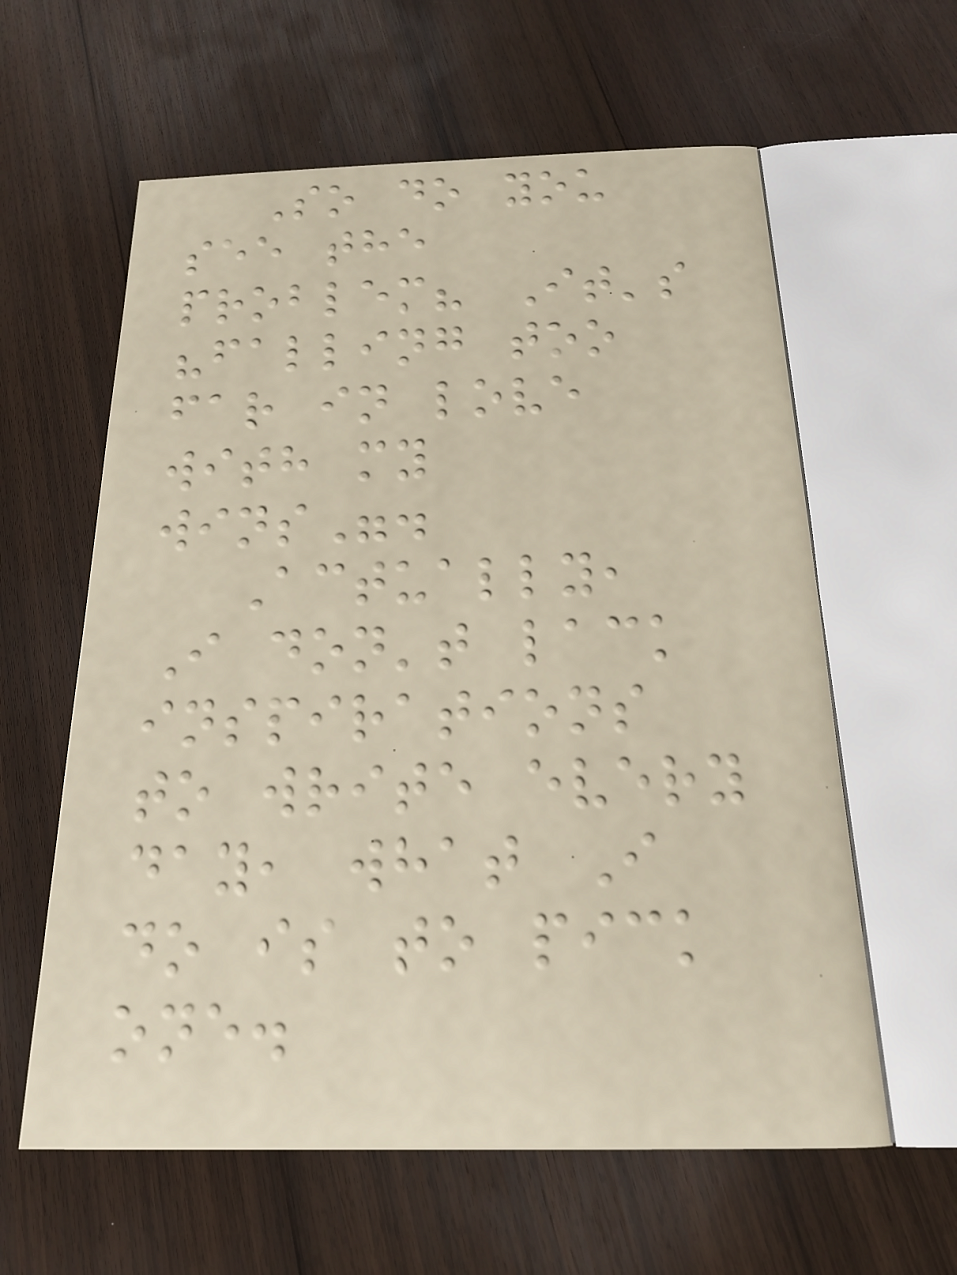So do you
see the
problem? It's
"falling too
far in love
with my
wins".
Actually,
I don't lack
inspirations
to write every
day, what I
do is to pick
one.
